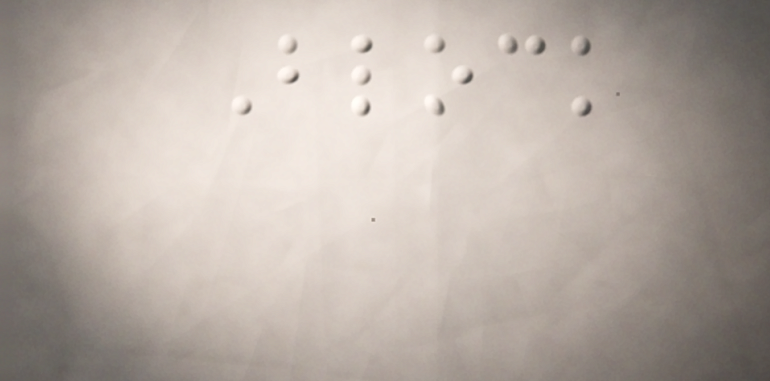Block
